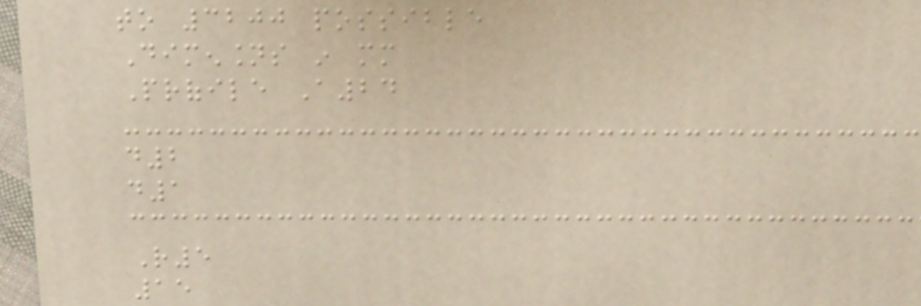to 3200 possible
Dimensions in mm
Profile A24
d2
d1
R5
15
